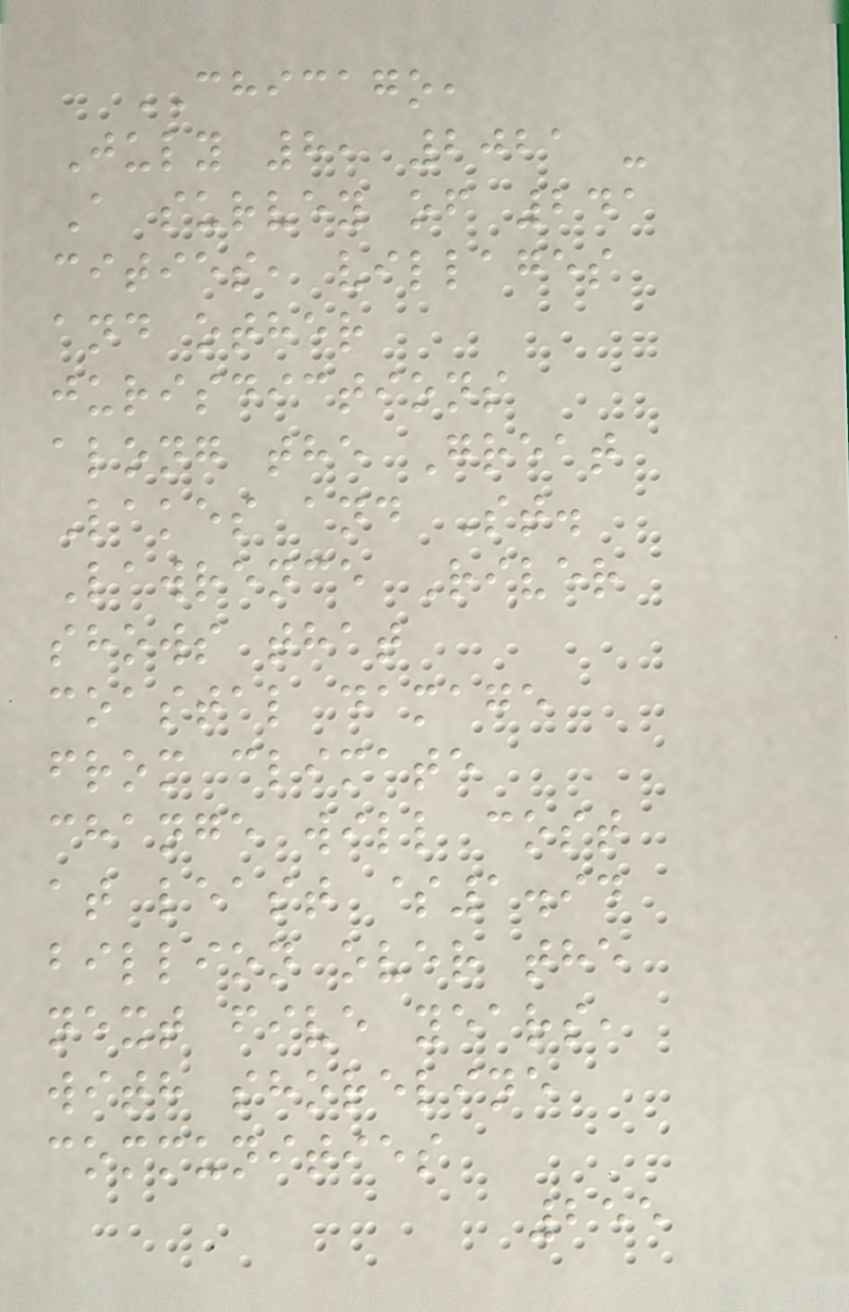CHICAGO,
July 8, 2021 -
A survey of 241
cities, villages
and other
jurisdictions
along the Great
Lakes and St.
Lawrence River
shows that
coastal damage
from climate
change will cost
at least $1.94
billion over the
next five years,
with shoreline
communities
255
